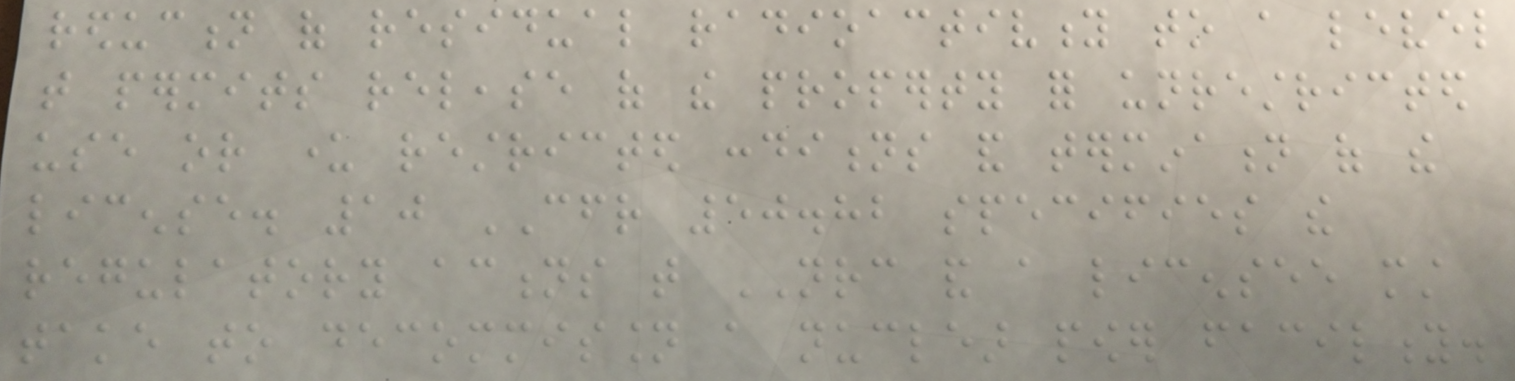reduction of residual radioactivity to a level
that permits release of the property for unrestricted
use or under restricted conditions and termination of the
license. 10 CFR 50.82 specifies the
regulatory actions that NRC and a licensee must
take to decommission a nuclear power facility.
